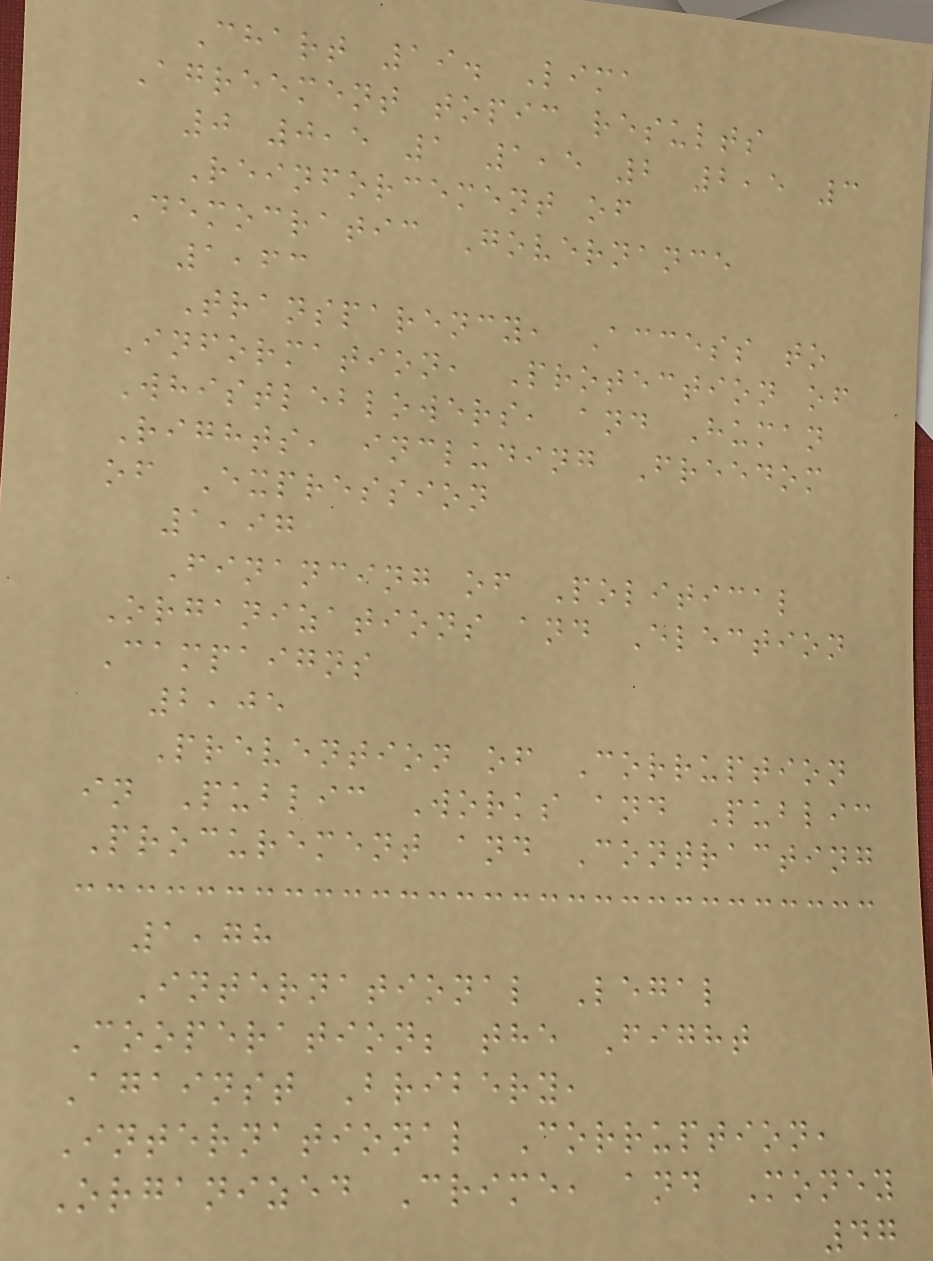Chart 19. Lima
Agreement topic results
0 0,5 1 1,5 2 2,5 3
Reinforcement of
Democratic Governance
1,63
Transparency, Access to
Information, Protection of
Whistleblowers, and Human
Rights, including Freedom
of Expression
1,97
Financing of Political
Organizations and Election
Campaigns
2,05
Prevention of Corruption
in Public Works and Public
Procurement and Contracting
1,78
International Legal
Cooperation; the Fight
Against Bribery,
International Corruption,
Organized Crime, and Money
47
